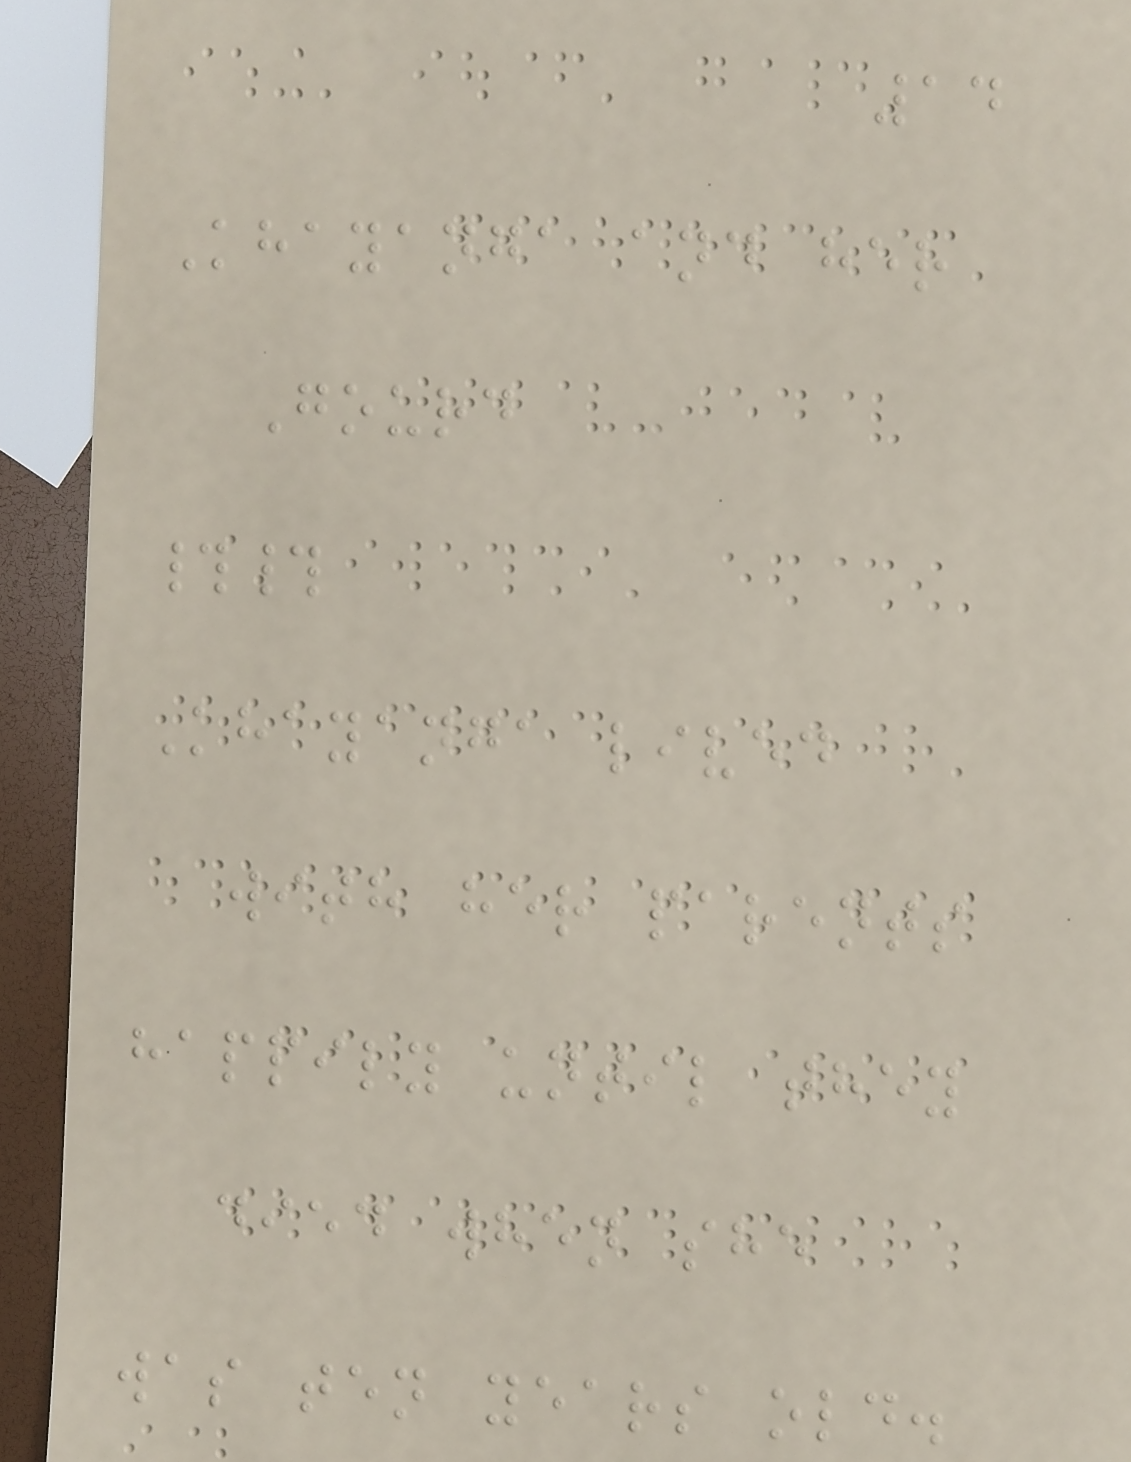14
Khayanga and her
Gourd
##
Khayanga lived
with her parents
happily until they
died when she
was ten years old.
